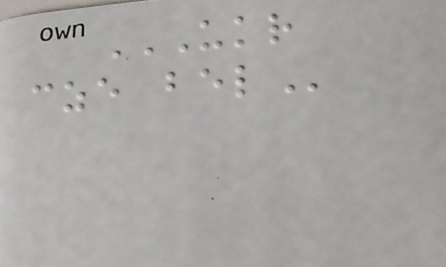UKR
CZE BEL
